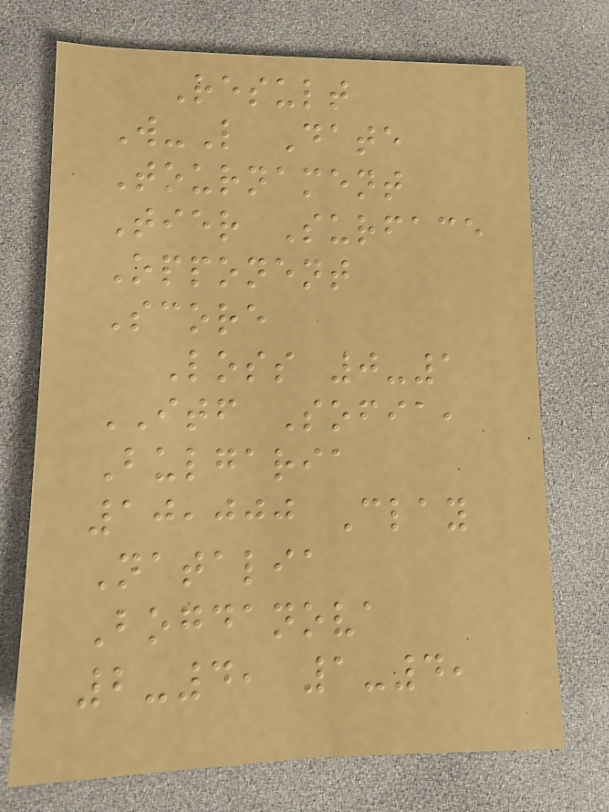Result
W-L Date
Tournament
Tier Surface
Opponent
Score
Loss 0-1
ITF Sofia,
Bulgaria
10,000 Clay
Natalia
Bogdanova
2-4, 1-4,
